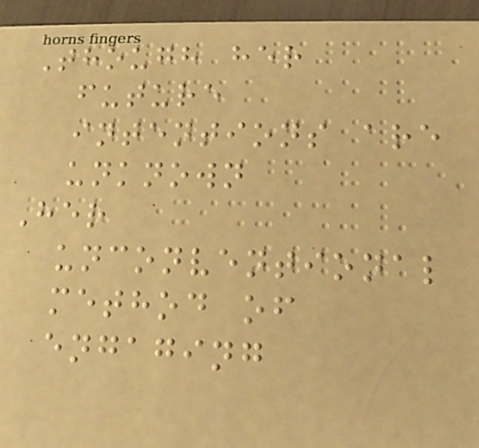Though her
future
intentions are
unknown
Her
unconventional
method of
engaging
